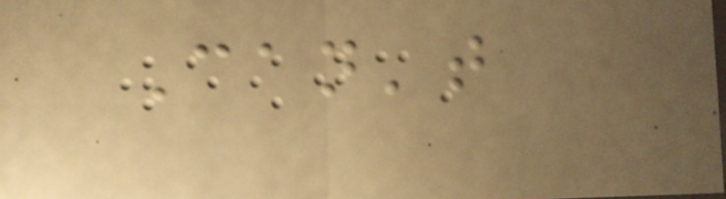Can't
